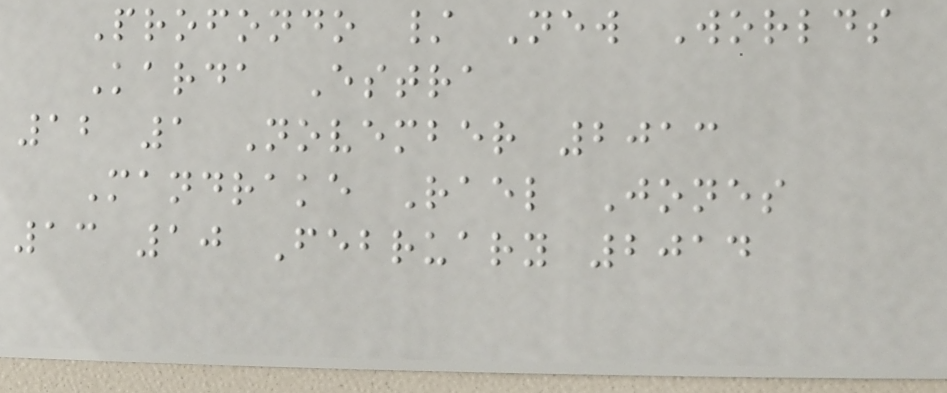Profondo / New Worlds
Karda Estra
12 1 November 2013
Mandrake Rael Jones
13 10 February 2014
